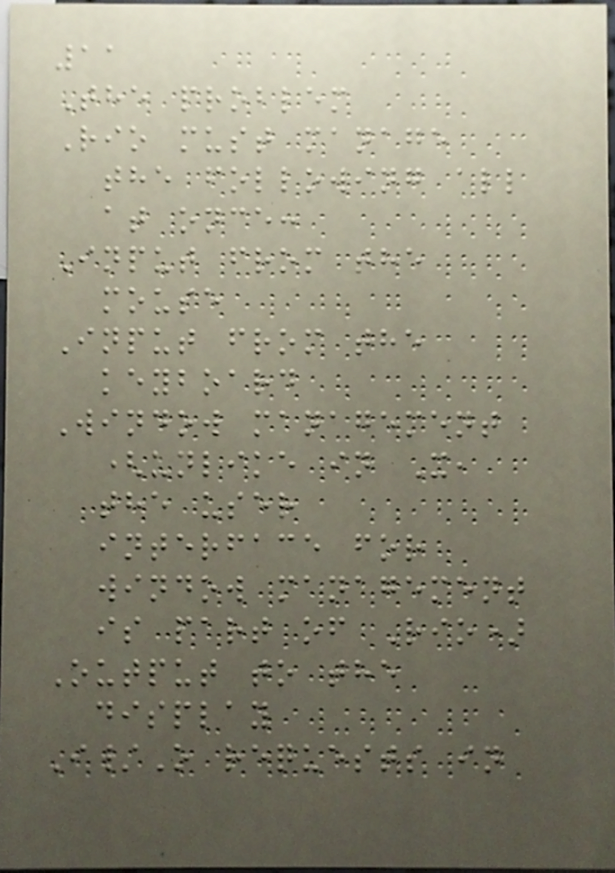11
The problem
Rio must manage
the following all
at once:
Input from the
mouse
Input from the
keyboard
Window management
(unlike in X,
the user
interface for
window management
is part of Rio)
Output to the
display
I/O requests in
